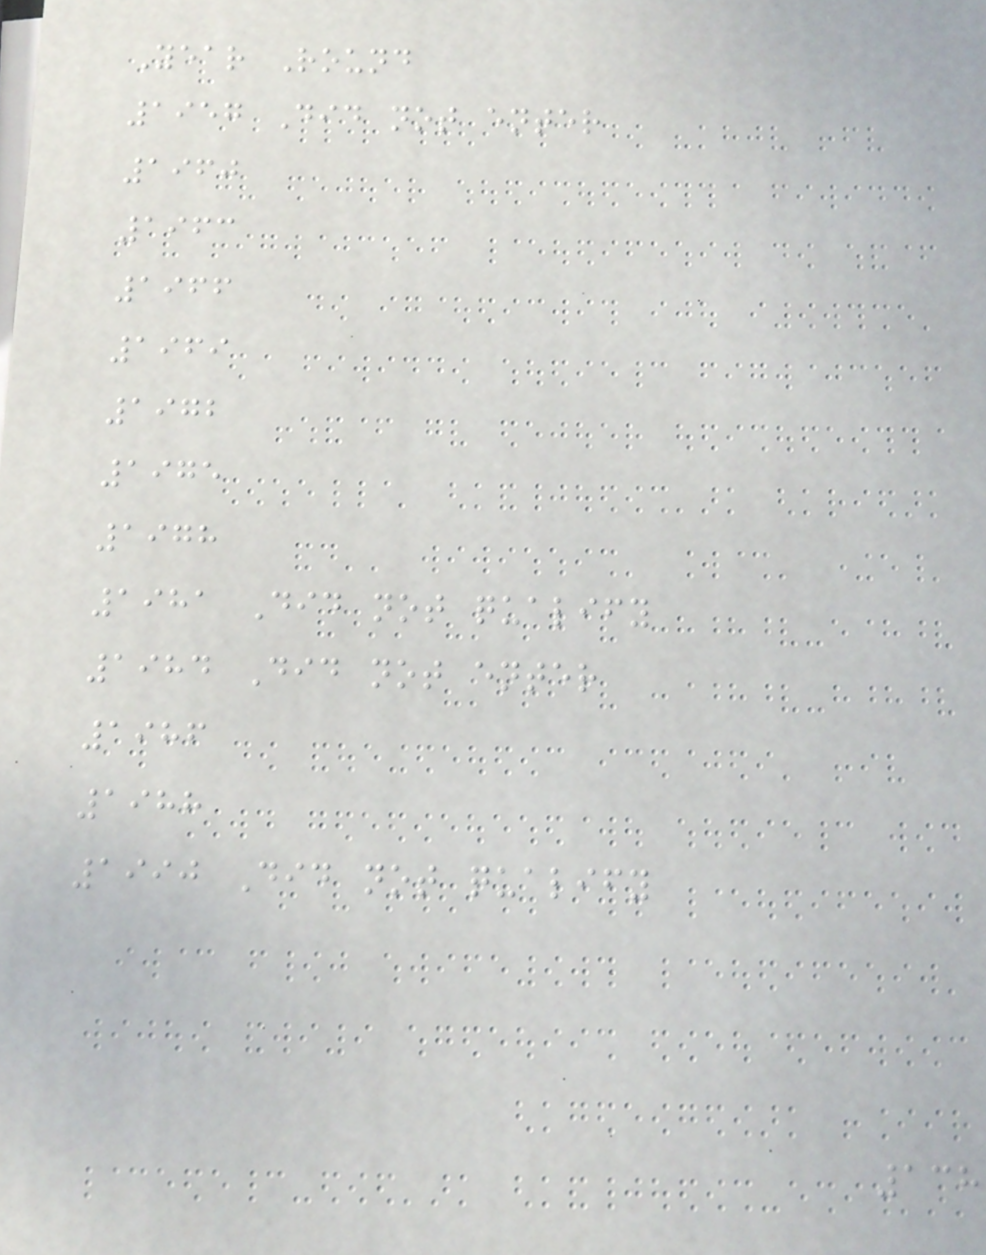Year Round
1957 Did not enter
1960
1963
1966
1969
1972
1975
1978
1981 Did not qualify
1984 Did not enter
1986
1988
1990 Did not qualify
138
